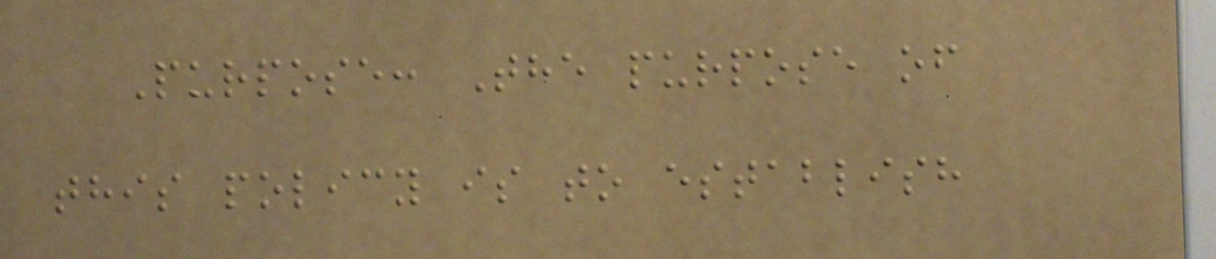Purpose: The purpose of
this policy is to establish
